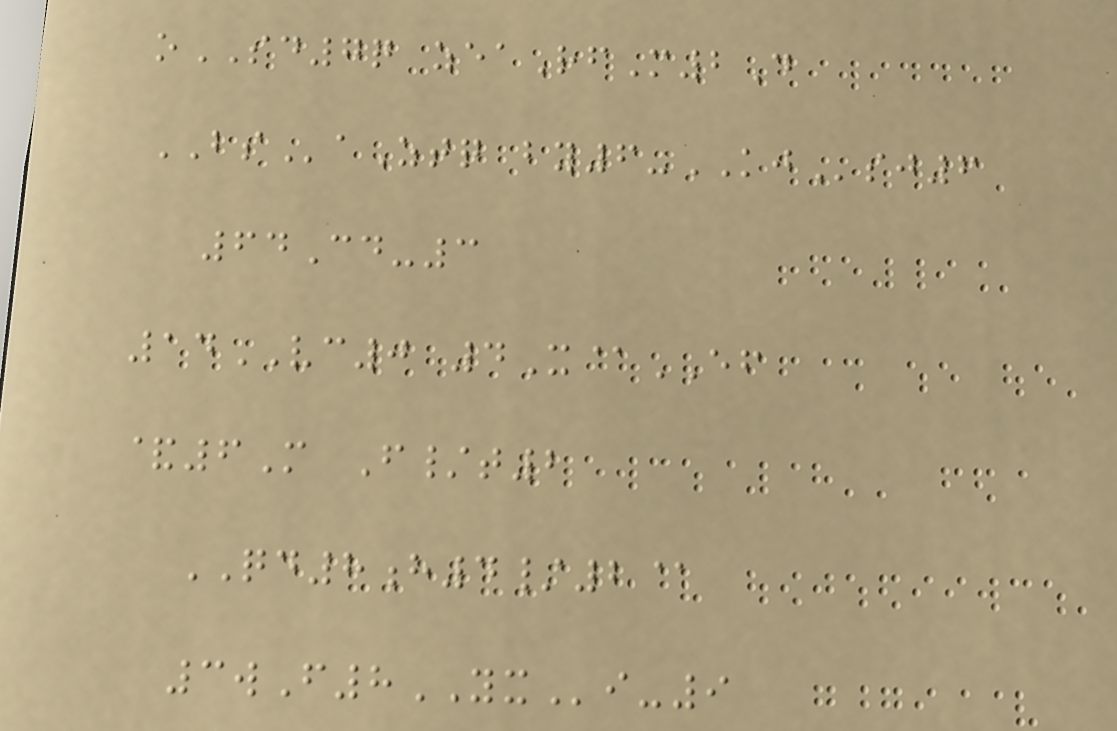oSD7q zeaRfM2D
BSaZtq by6-KJsj6
64Cd-3
14VC0 4X@EF
&6M F/t2
QD8h4/2@
3wF8YXi-9
